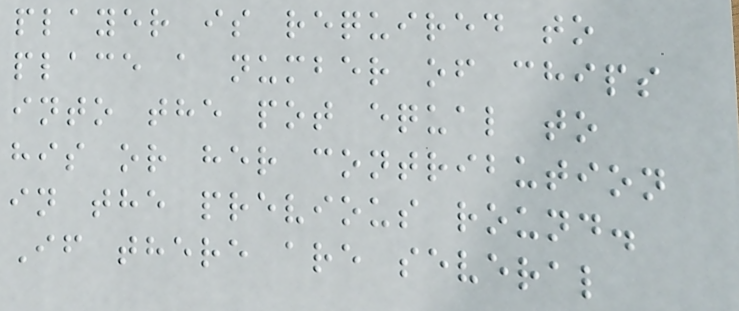player is required to
place a number of chips
into the pot equal to
his or her contribution
in the previous round.
If there are several
